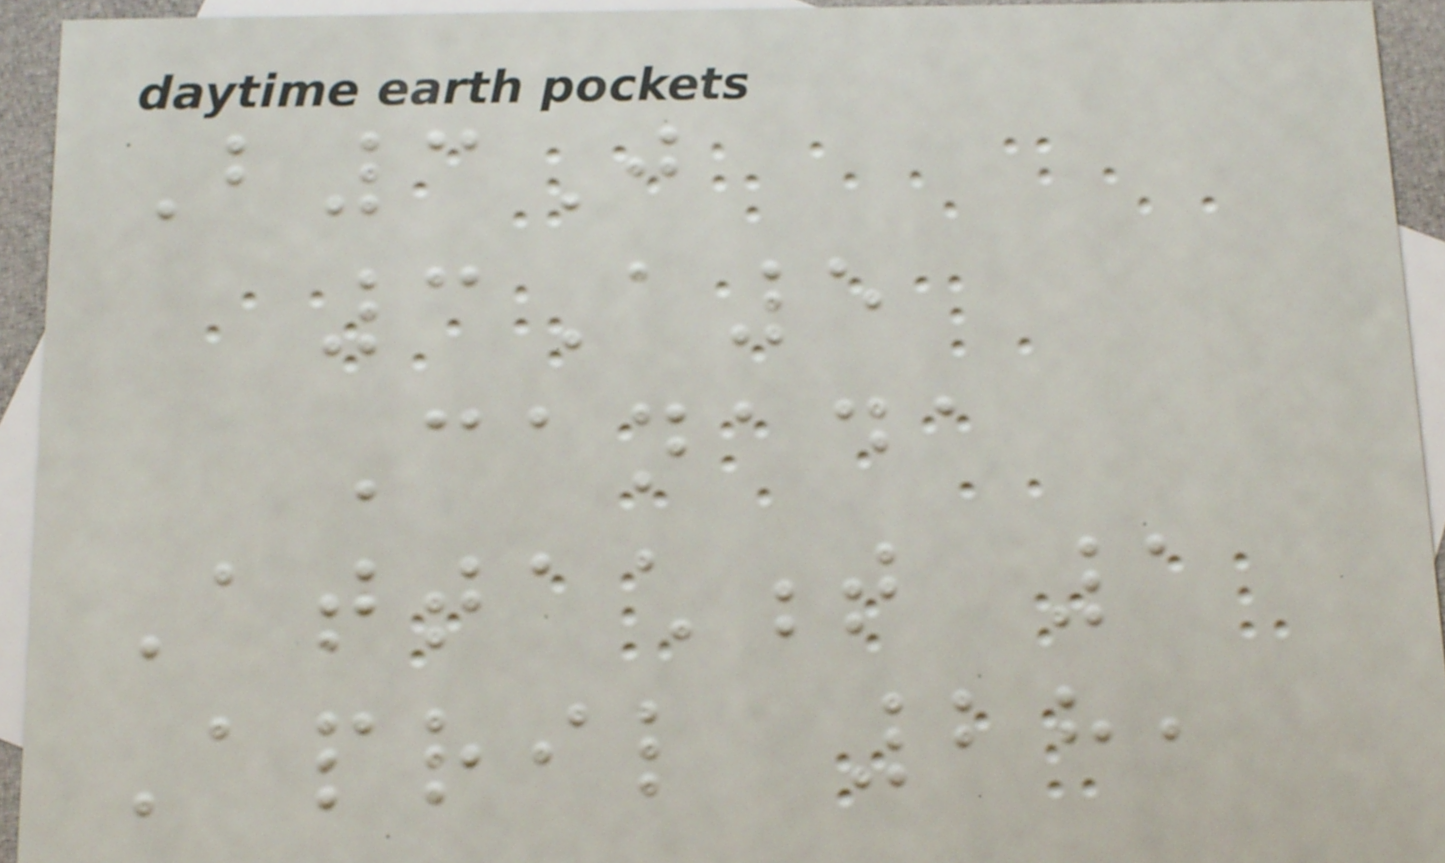B3J
3A5
Canada
Attachment 1
April 28,
